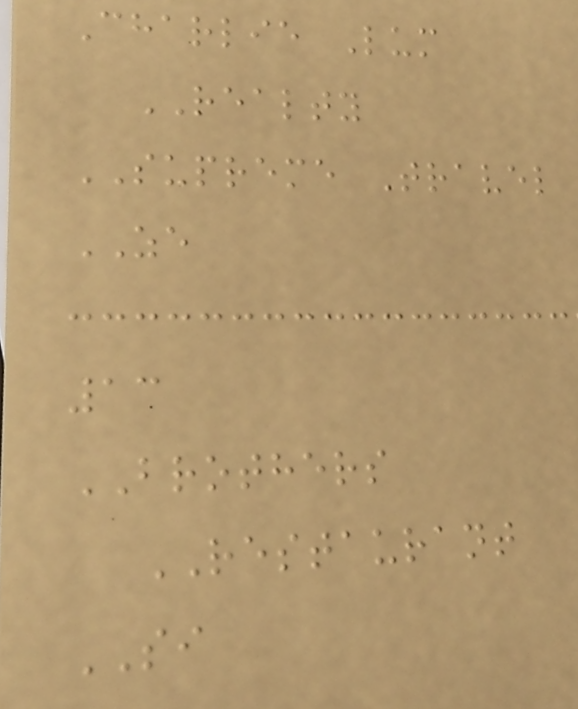Charlie Lum
REALTY
SUPREME Travel
ZE
13
BROTHERS
RESTAURANT
SI
